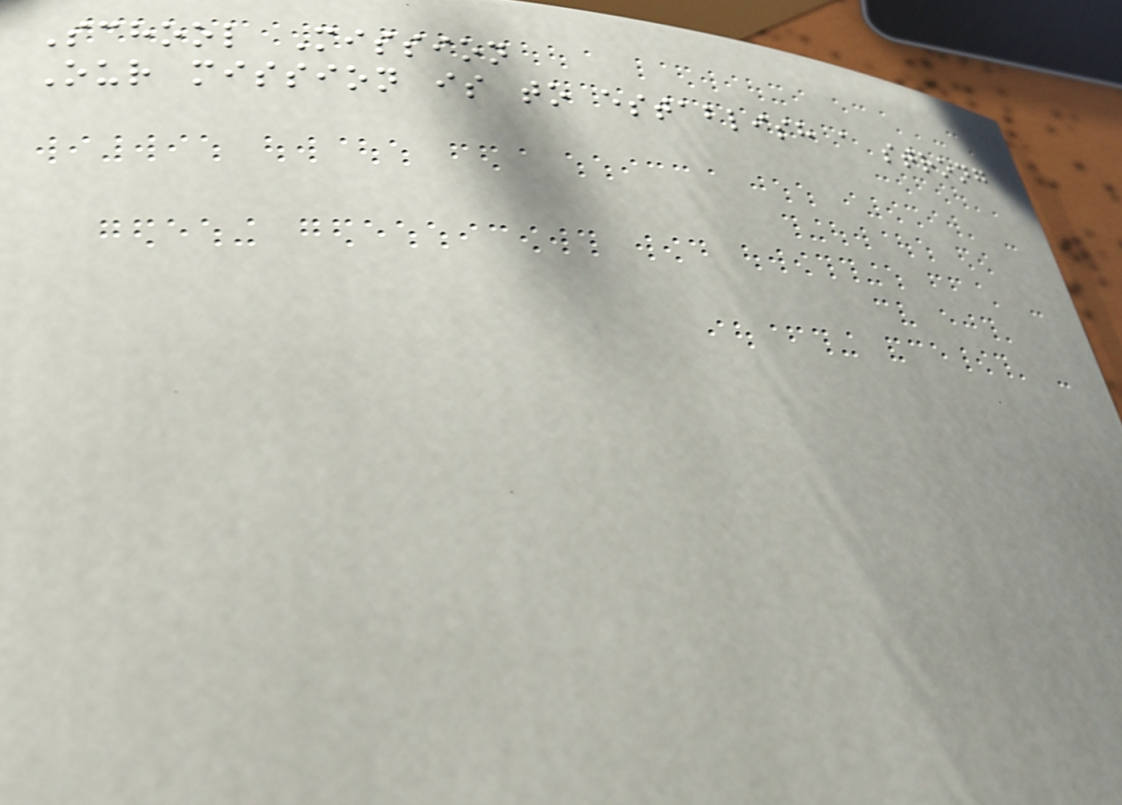School Mission
Our mission is to establish a strong
